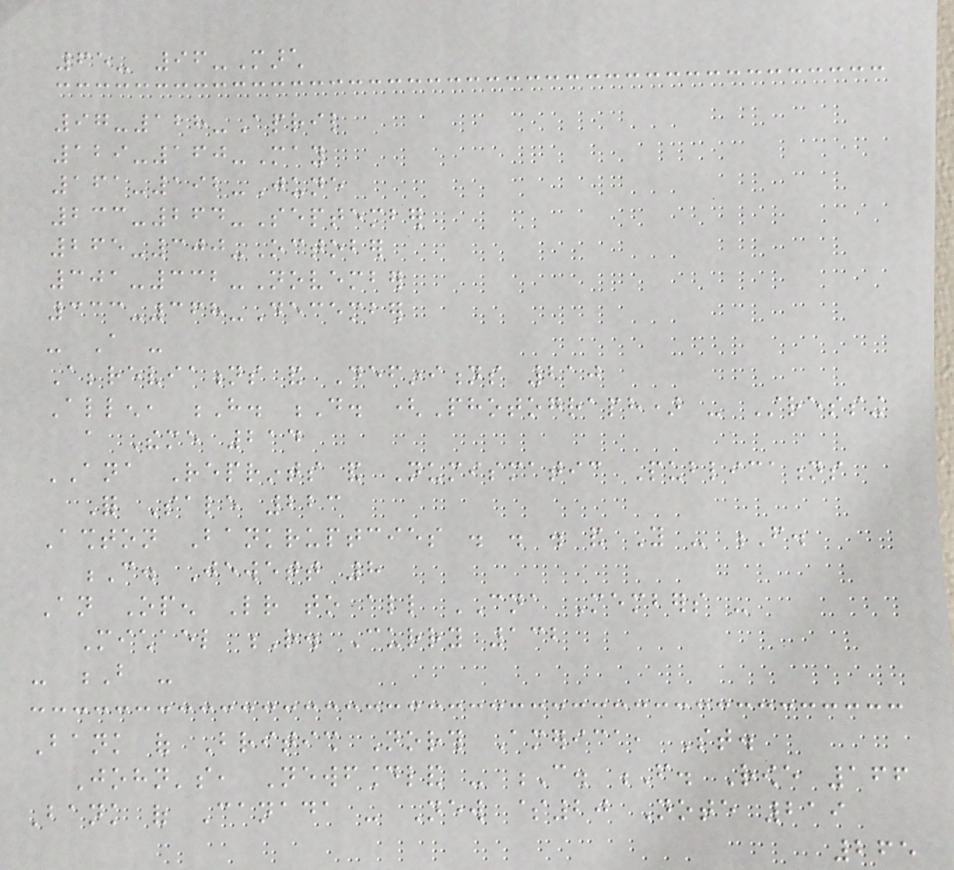65- 96-March
97-128-April
129-160-May
161-192-June
233-264-September
265-300-October
301-332-November
333-368-December
- A -
Abbreviations and Definitions 210
Allen, H. D. (Photograph) - Stressing
a Theme 214
ANA Reprints and Numismatic Publications
For Sale 223
Ashton Bankruptcies . . . and You - F.
C. Jewett 8
An Open Letter to all CNA Members -
Michael R. Curry 132
- B -
Bank of British North America, St.
John's, Newfoundland - C. F. Rowe 166
Bank of Canada - New $20 Note 219
265
